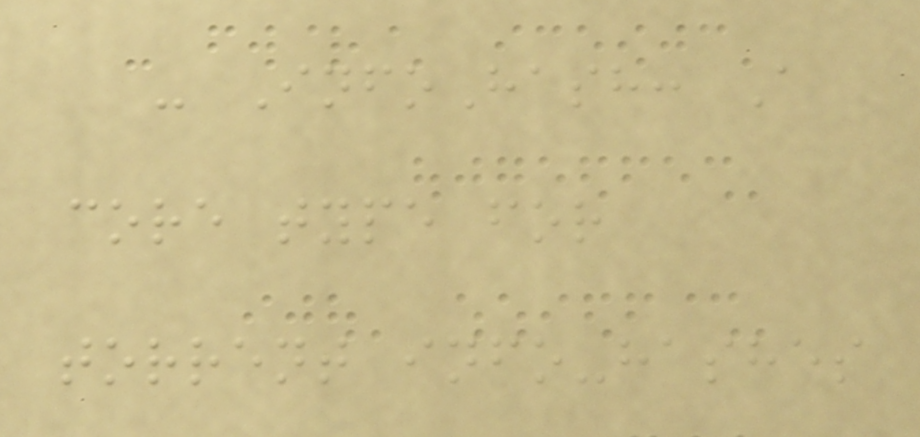- InfoHash: A
core type for
torrent info-hashes
